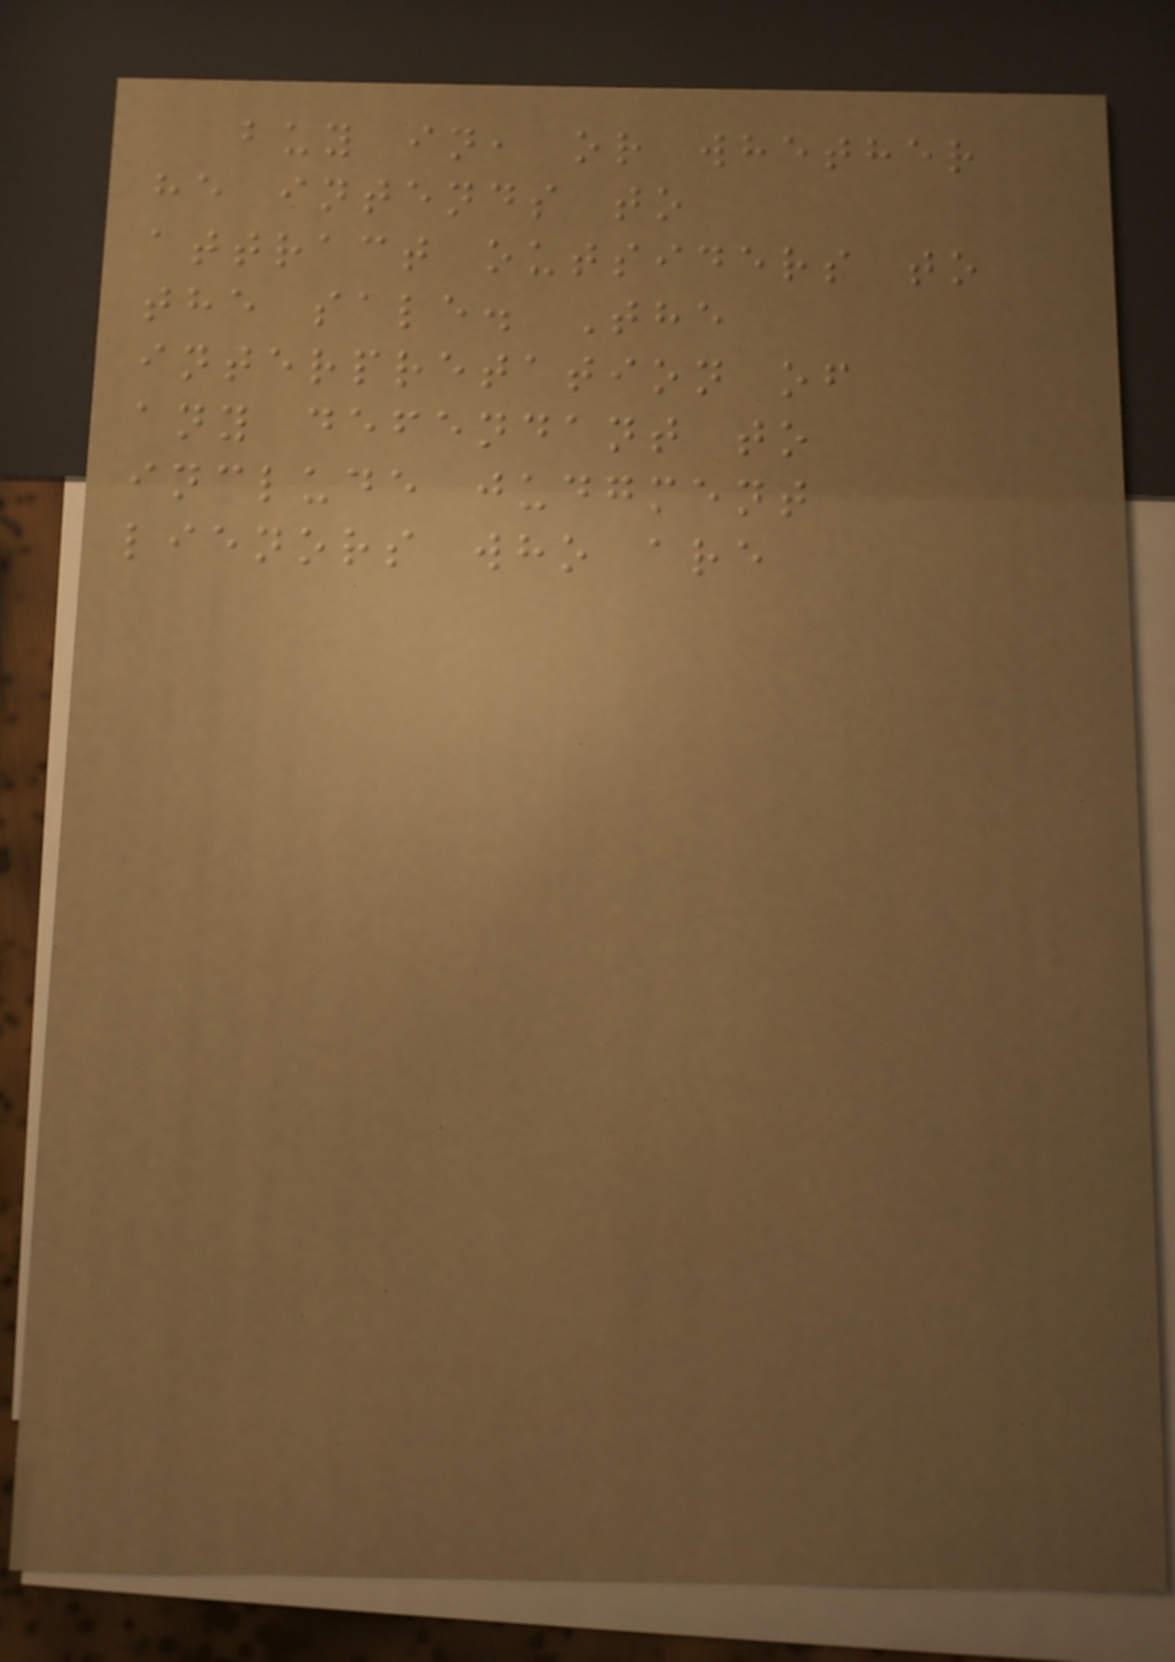buy in, or whether
he intends to
attract outsiders to
the sale. The
interpretation of
any defendant to
include judgment
lienors who are
